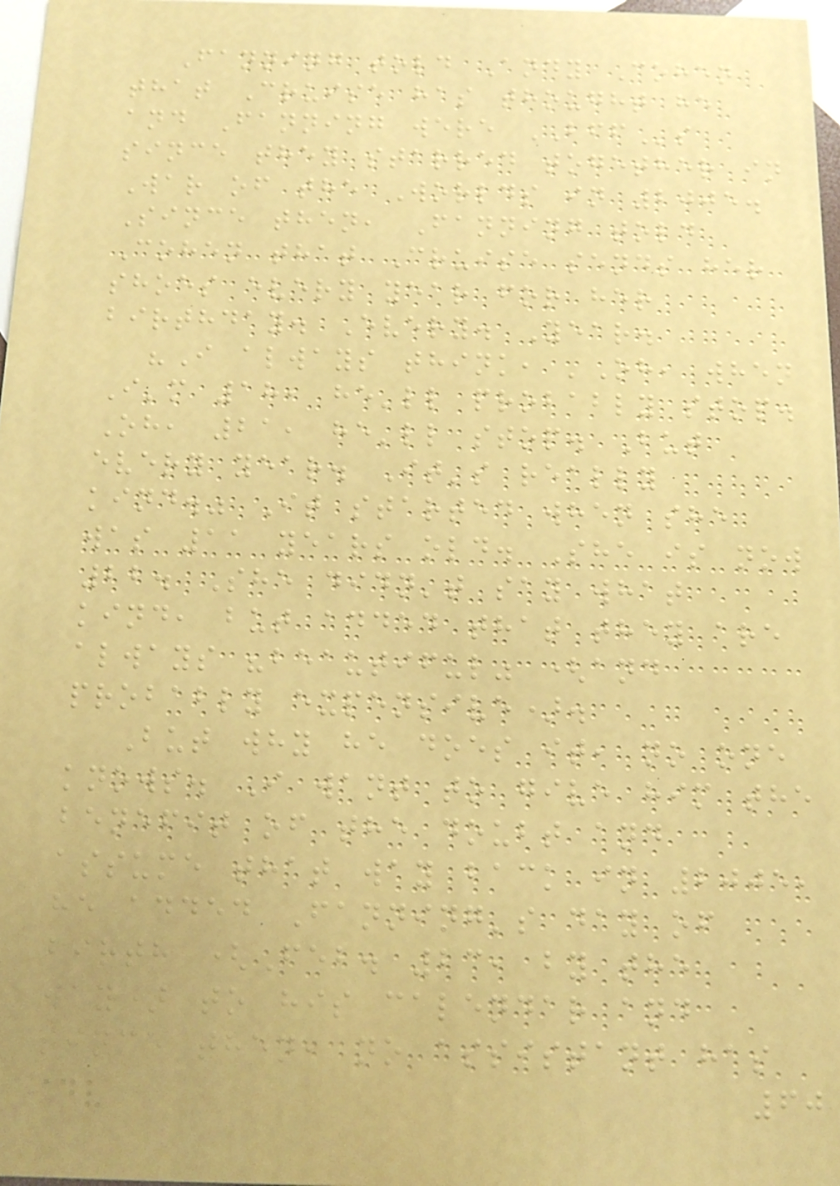Fanning told Andy Cohen
that Cruise has thought he
and Fanning were BFFs
since they starred together in
War of the Worlds in 2005.
Since then, Fanning told
Cohen that Cruise sends her
shoes every year for her
birthday. Every. Year.
"I always think, 'Oh, when
I'm 18, he'll probably stop.
Oh, 21, he'll stop. But
every year. It's really
kind." It started when she
was 11 years old. She is now
22. She didn't say what
kind, but added that they are
always "beautiful" (and
probably expensive).
But why he does it, no one
knows. I want to give him the
benefit of the doubt and
assume that way back in 2005,
he added Fanning's day of
birth (Feb. 23, by the
way) to his calendar and
since then, no assistant has
60
